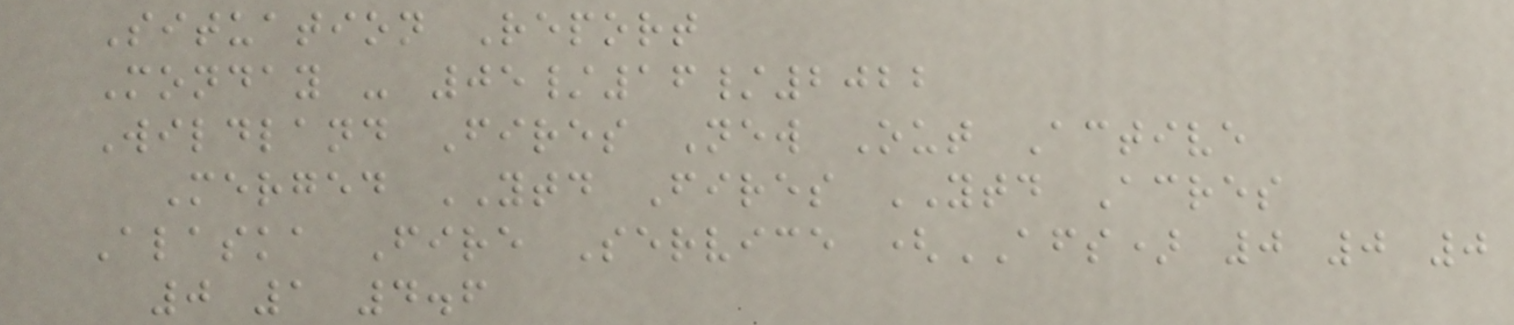Situation Report
Monday - 05/16/2022
Wildland Fires New Out Active
Merged YTD Fires YTD Acres
Alaska Fire Service (AFS) 0 0 0
0 1 4.6
